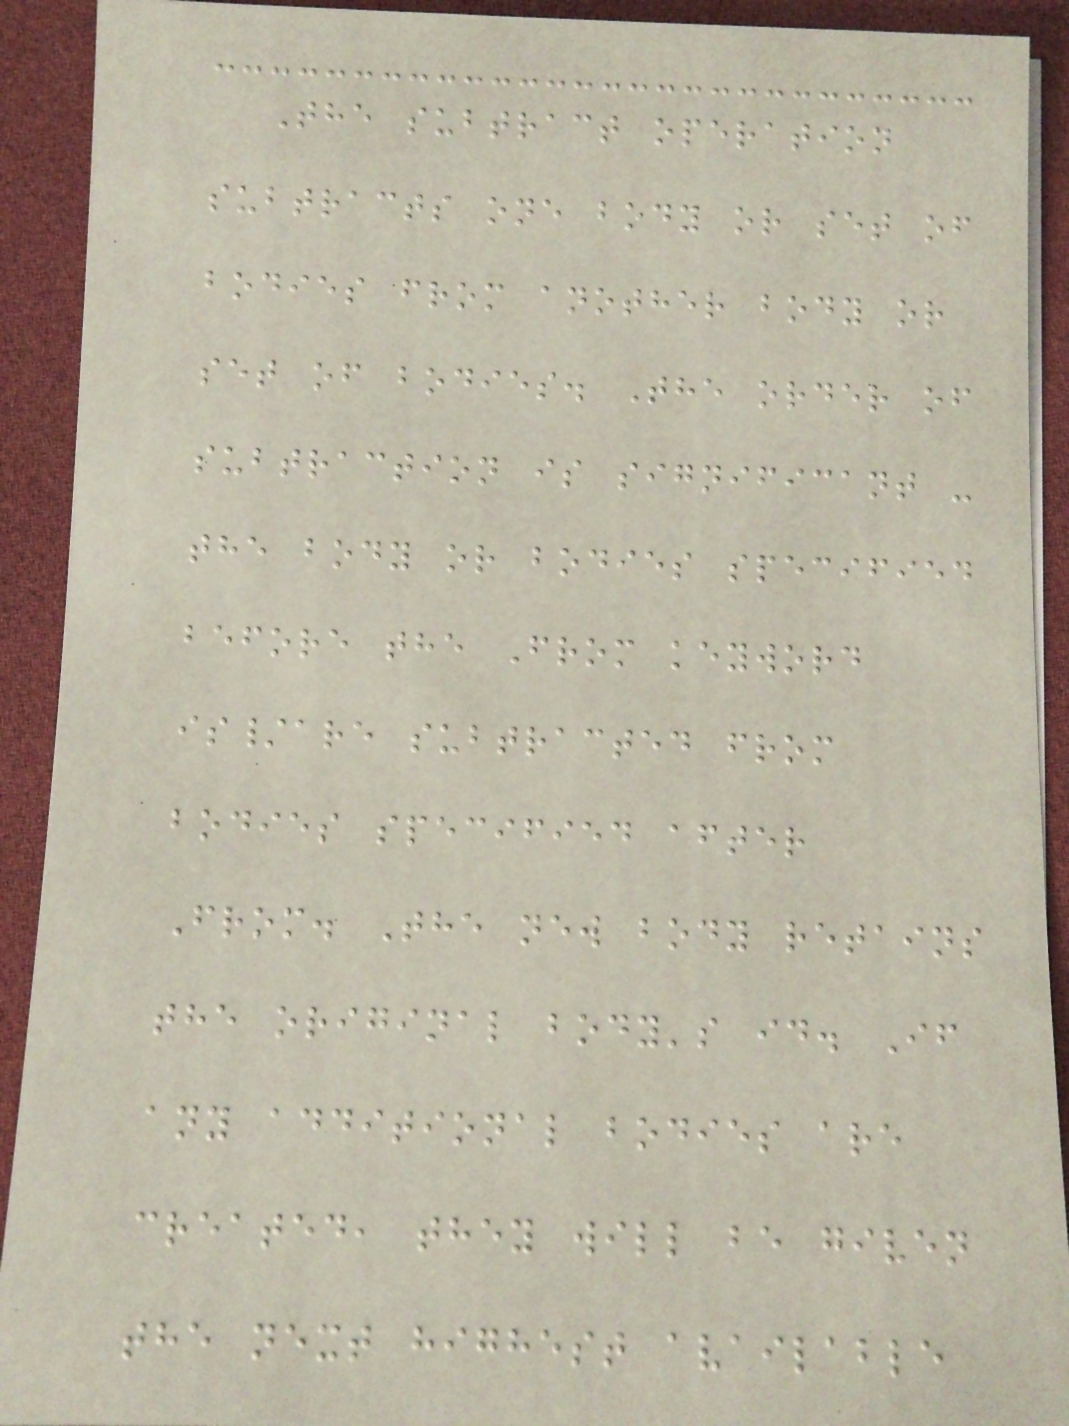The subtract operation
subtracts one body or set of
bodies from another body or
set of bodies. The order of
subtraction is significant -
the body or bodies specified
before the From keyword
is/are subtracted from
bodies specified after
From. The new body retains
the original body's id. If
any additional bodies are
created, they will be given
the next highest available
